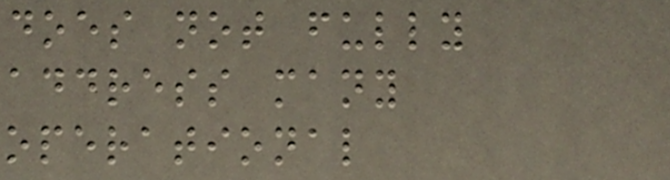does not fully
address many
operational
